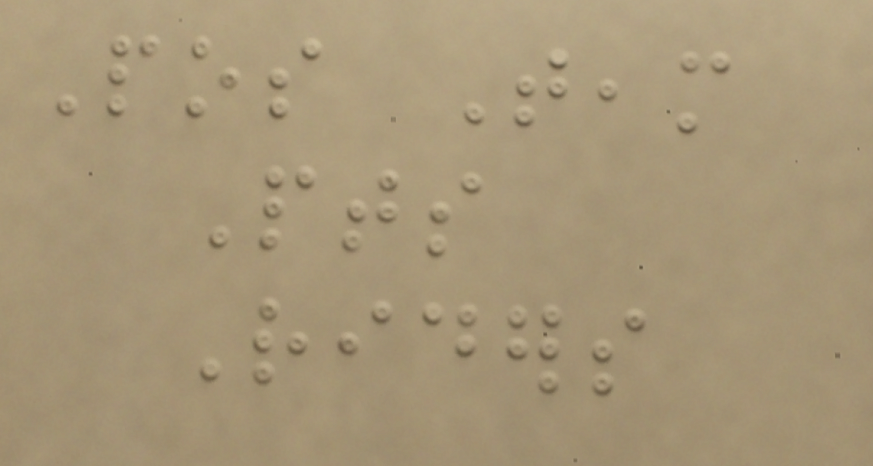Pos Team
Pts
Riders
